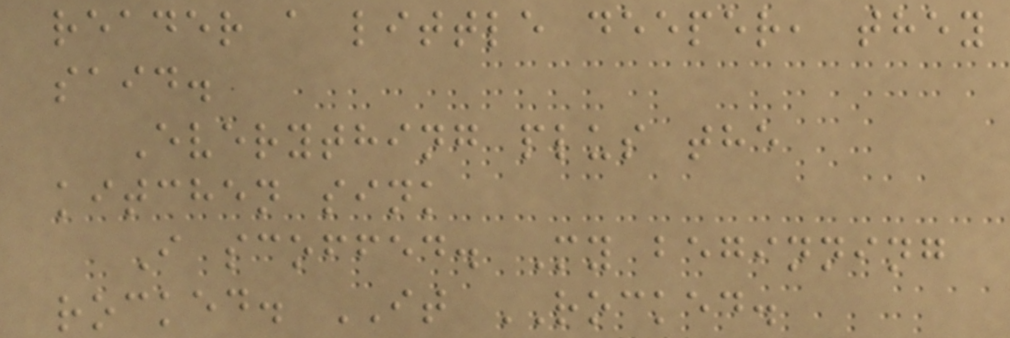reader a little deeper, they
said.
Everything plus the
kitchen sink
I scoffed. My beginning
rocked. IT ROCKED.
